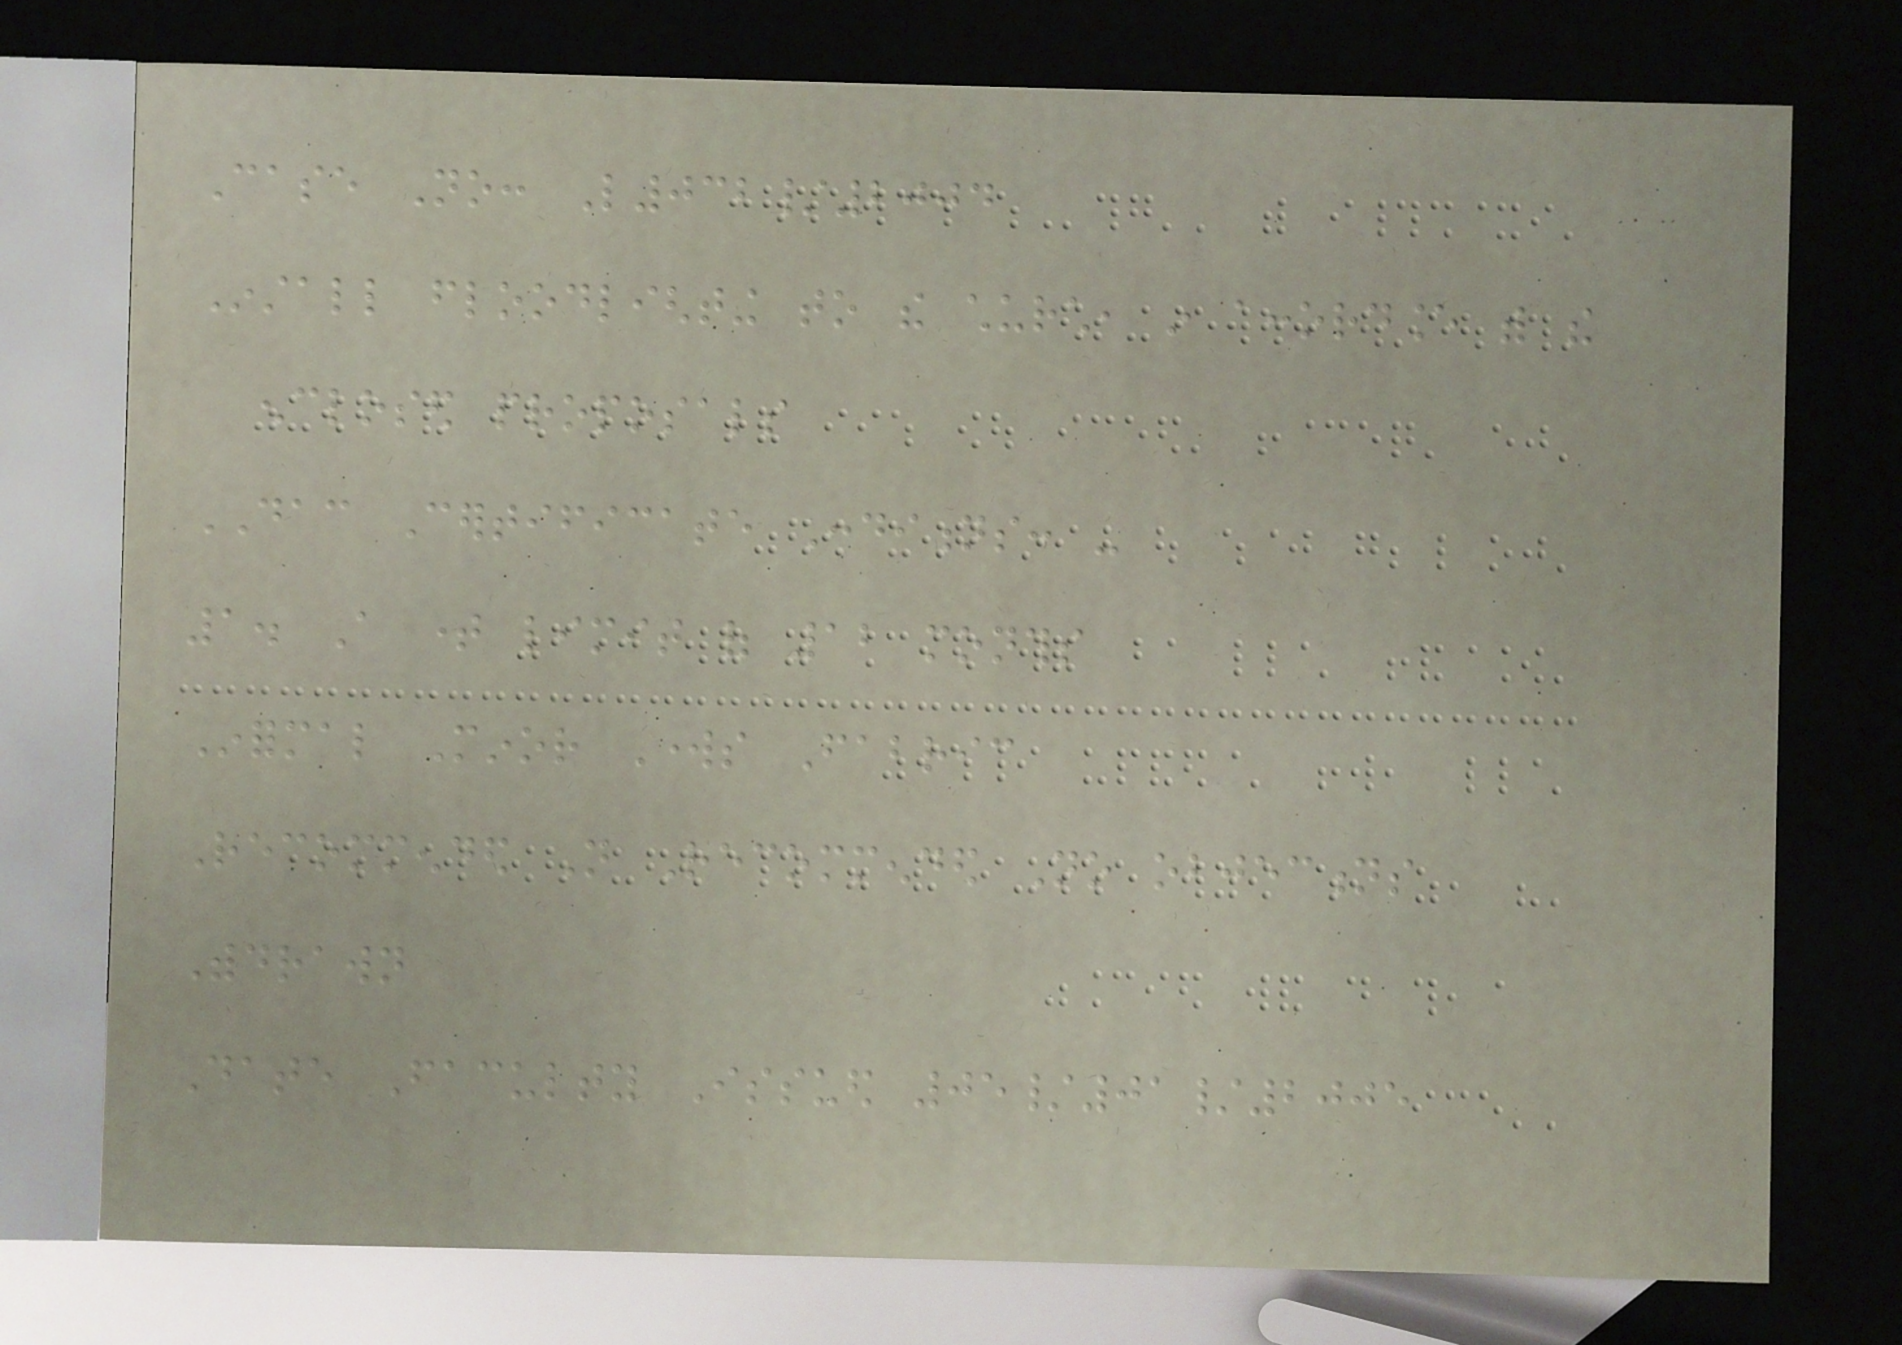Case No: L032/2004
Install floodlighting to the church, in accordance with the
enclosed proposals
DAC Certificate Conditions: -
1. A time limit of 12 months
Informal Minor Works Fabric
Recommended Not Recommended No objections
Withdrawn
Date Faculty Issued 05/01/2005
